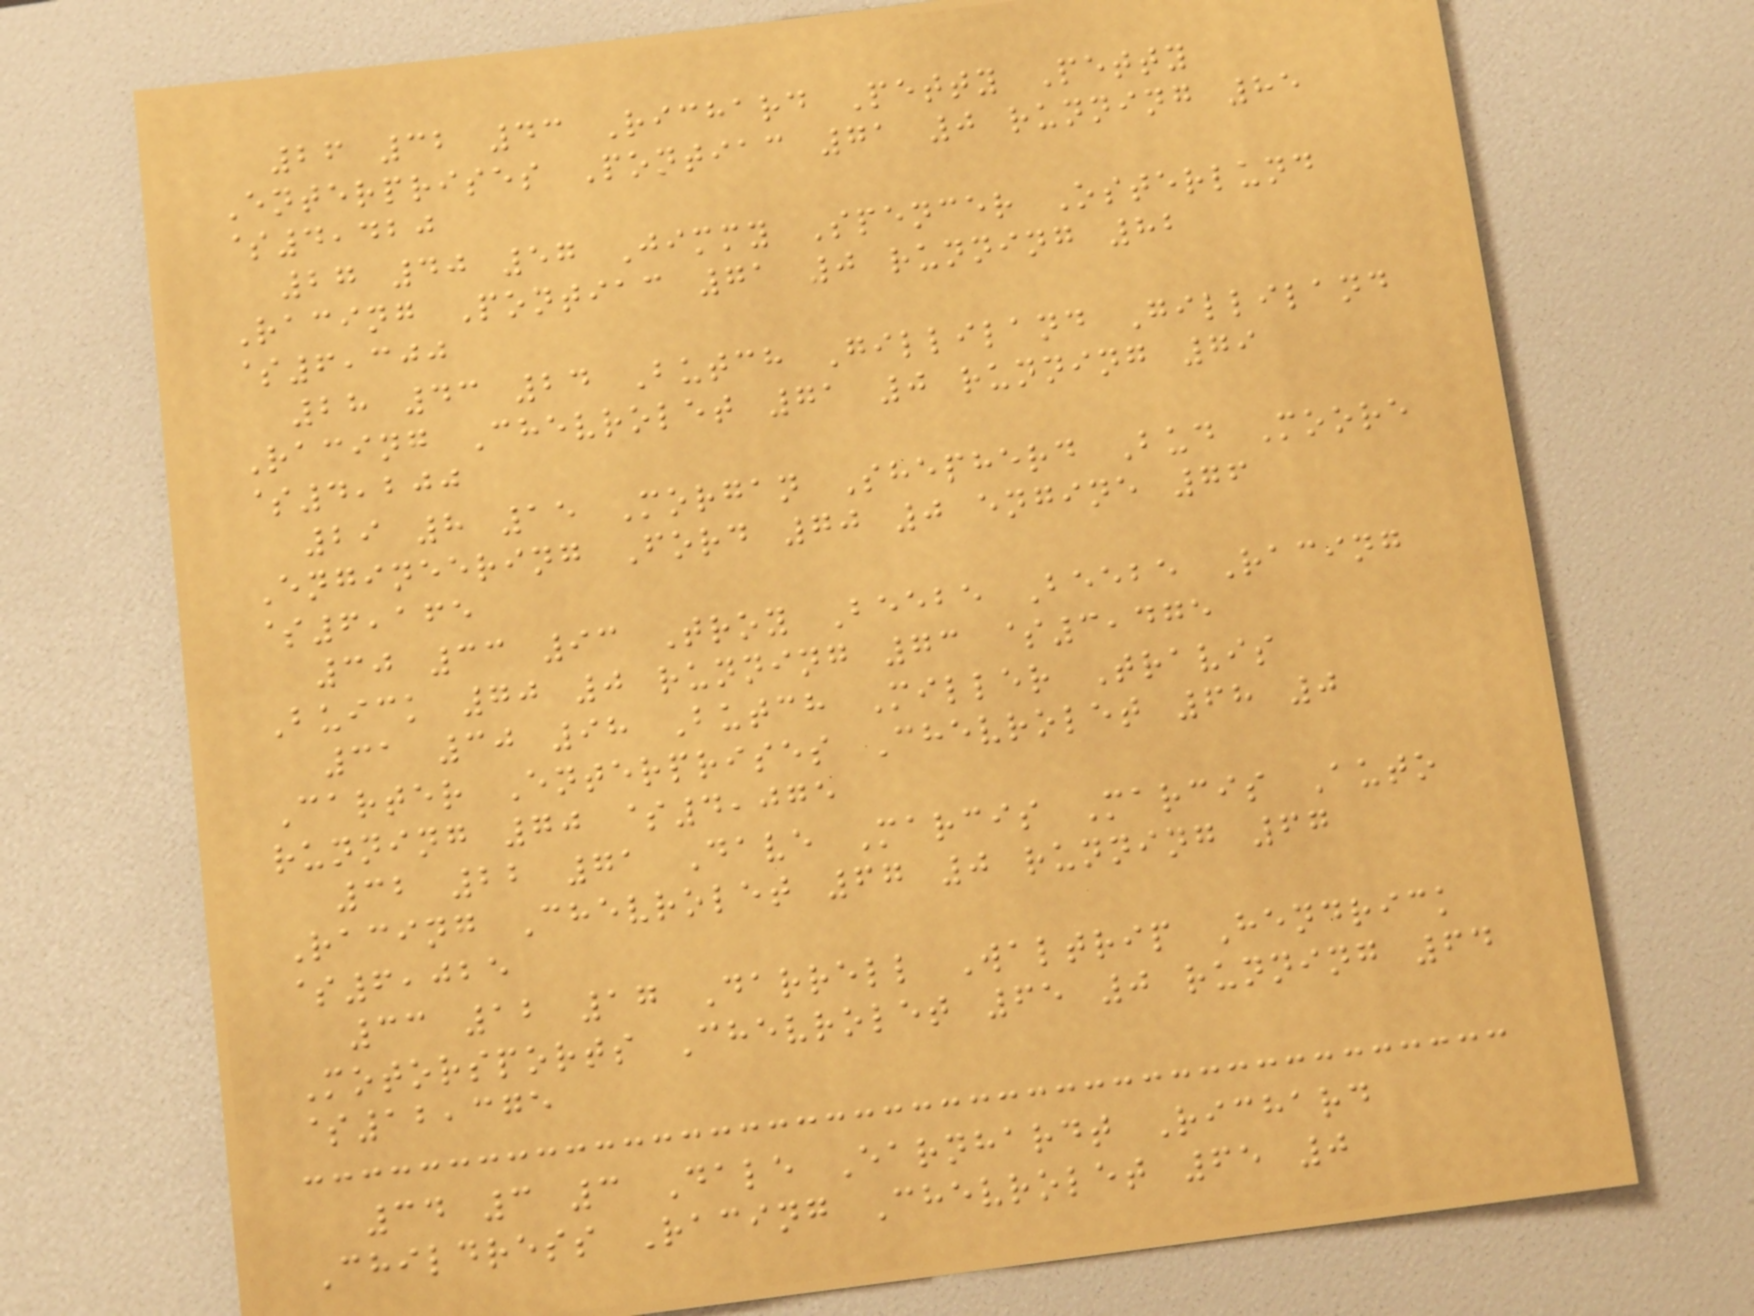26 32 43 Richard Petty Petty
Enterprises Pontiac 71 0 running 85
$4,420
27 40 57 Jimmy Spencer Osterlund
Racing Pontiac 71 0 running 82
$6,300
28 43 24 Butch Gilliland Gilliland
Racing Chevrolet 71 0 running 79
$4,200
29 8 15 Morgan Shepherd Bud Moore
Engineering Ford 70 0 engine 76
$6,165
30 33 93 Troy Beebe Beebe Racing
Buick 70 0 running 73 $3,475
31 30 98 Butch Miller Travis
Carter Enterprises Chevrolet 68 0
running 70 $4,075
32 22 71 Dave Marcis Marcis Auto
Racing Chevrolet 67 0 running 67
$6,025
33 12 17 Darrell Waltrip Hendrick
Motorsports Chevrolet 65 0 running 64
$12,375
34 3 3 Dale Earnhardt Richard
Childress Racing Chevrolet 65 0
